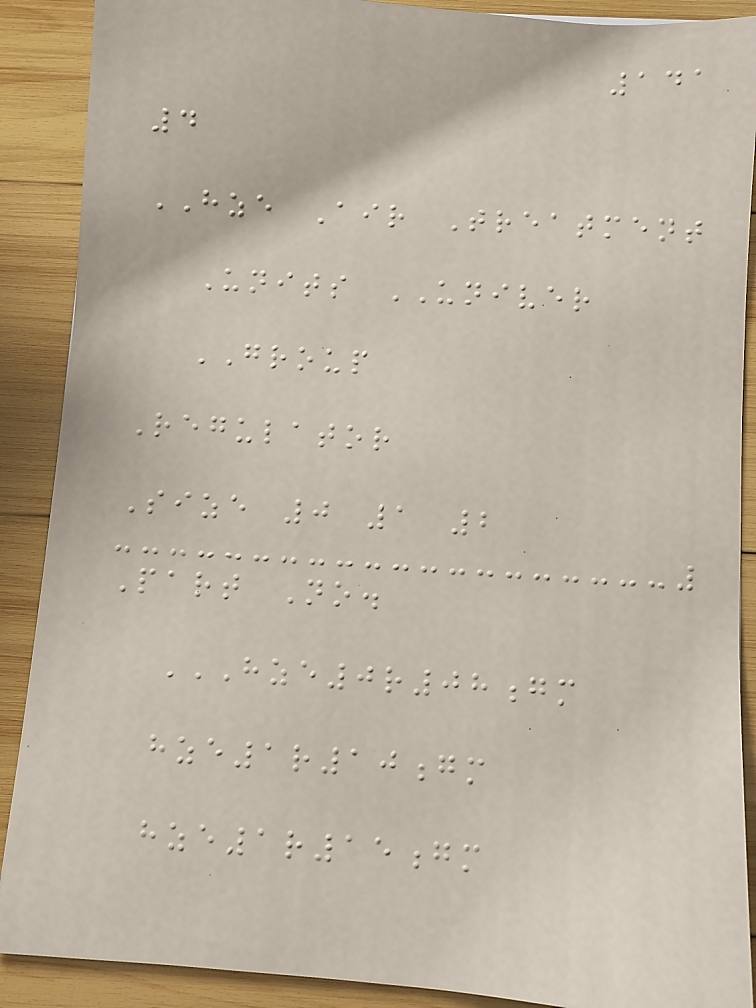141
4
HZE Air Treatment
Units UNIVER
GROUP
Regulator
Size 0 1 2
Part No.
HZE0R08GM
HZE1R10GM
HZE1R15GM
